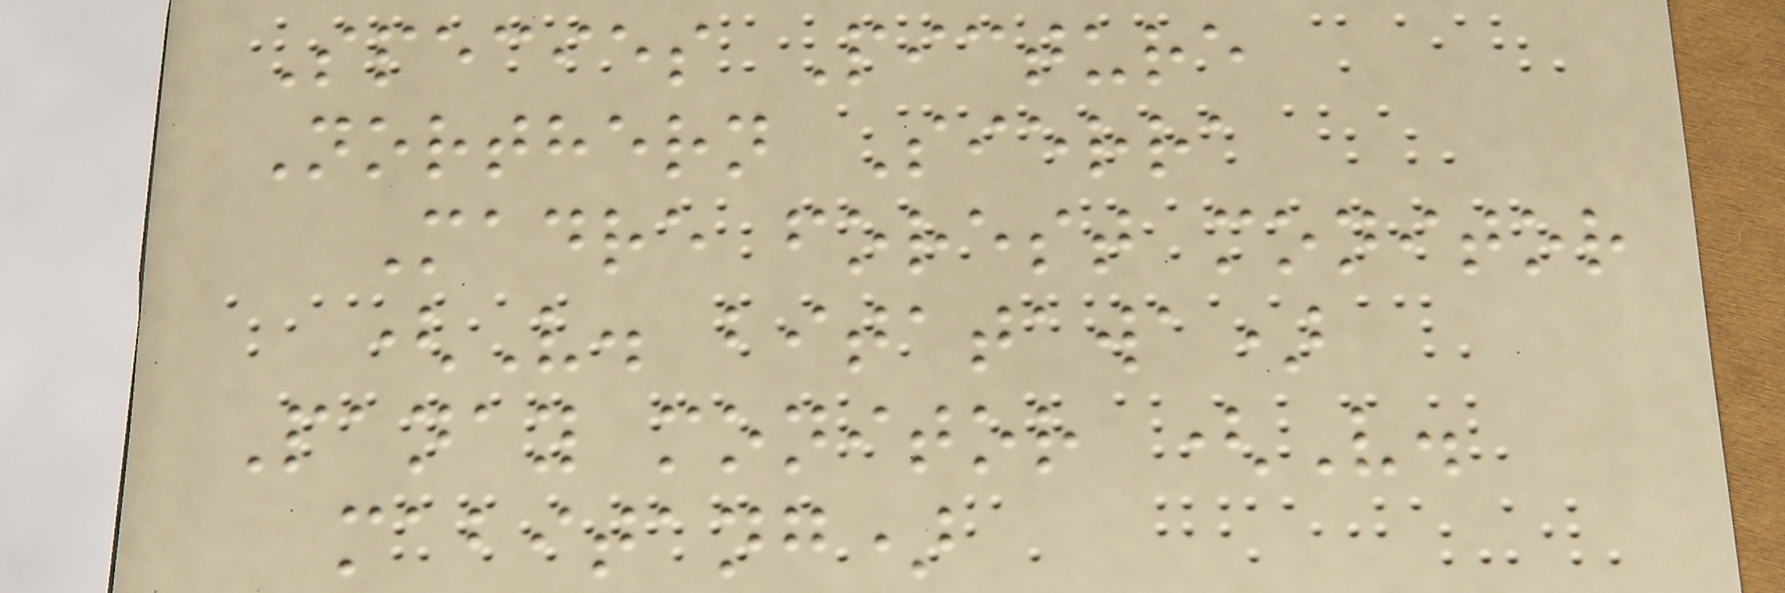Species Picture
Northern Sierra
Madre forest monitor
(V. bitatawa)
Panay monitor (V.
mabitang)
